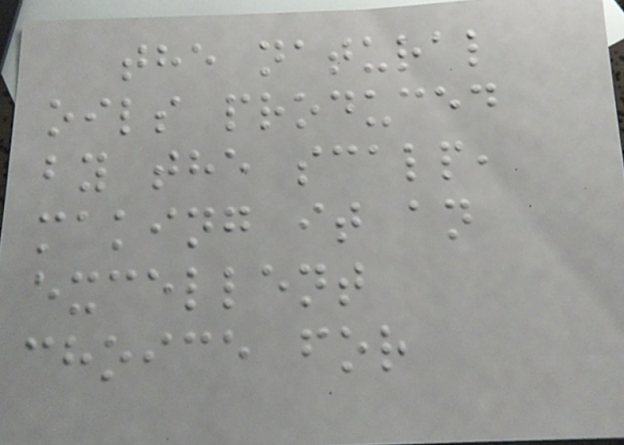the natural
oils produced
by the scalp,
making it an
excellent
choice for
